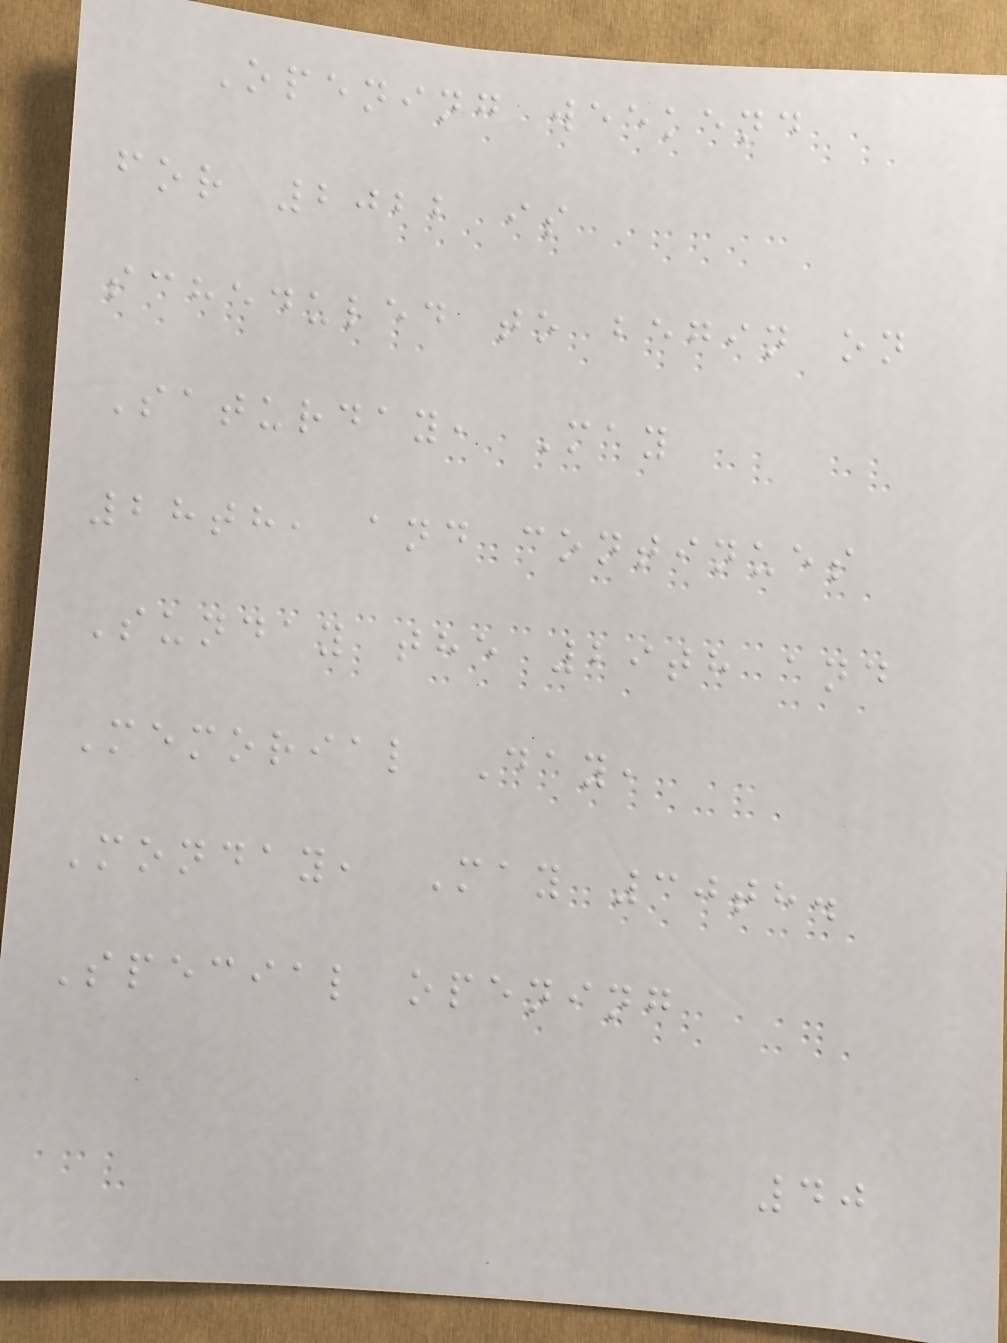Opening weekend
for 2022 is
scheduled to begin on
Saturday, May
28th, and continues
Sunday the 29th and
Memorial Day,
Monday, May 30th.
Special opening
40
